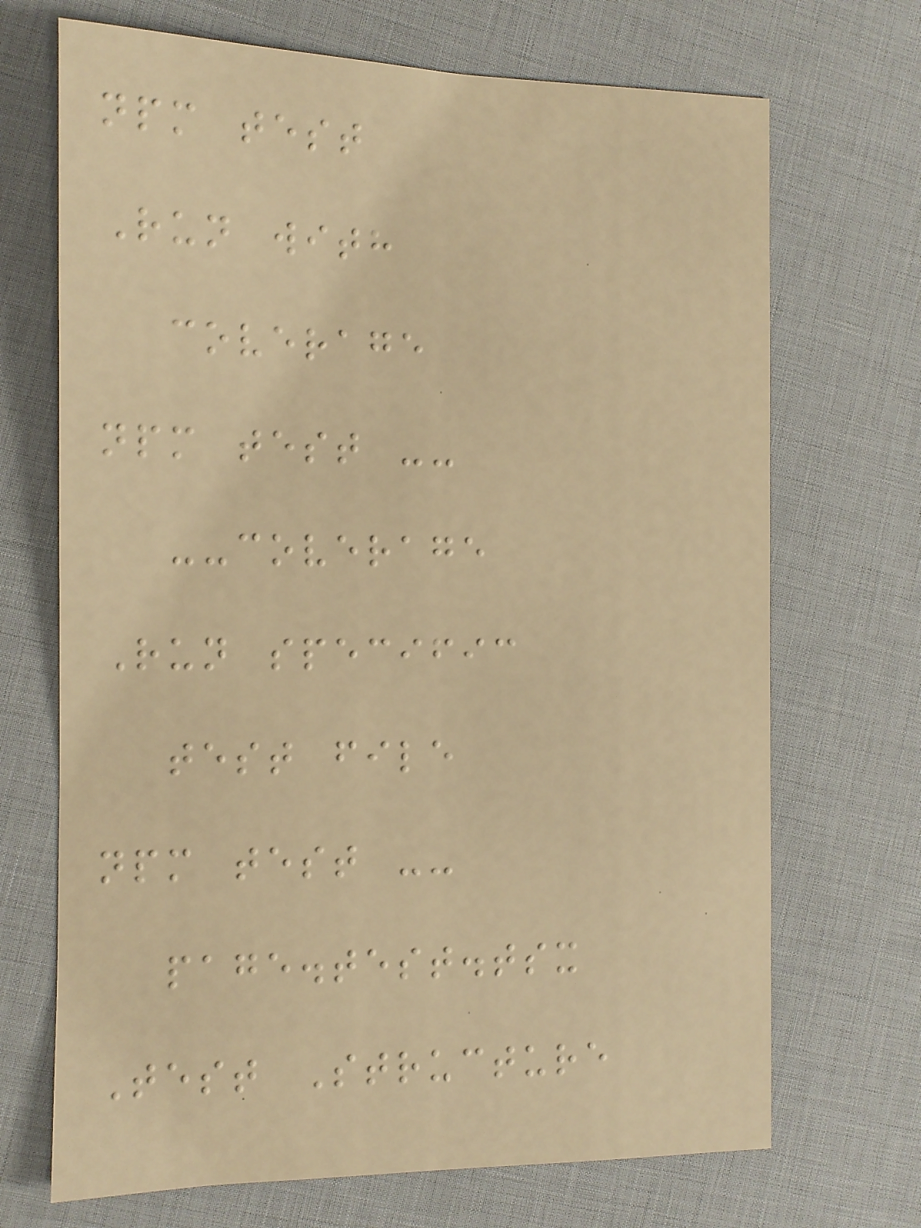npm test
Run with
coverage
npm test --
--coverage
Run specific
test file
npm test --
page.test.tsx
Test Structure
